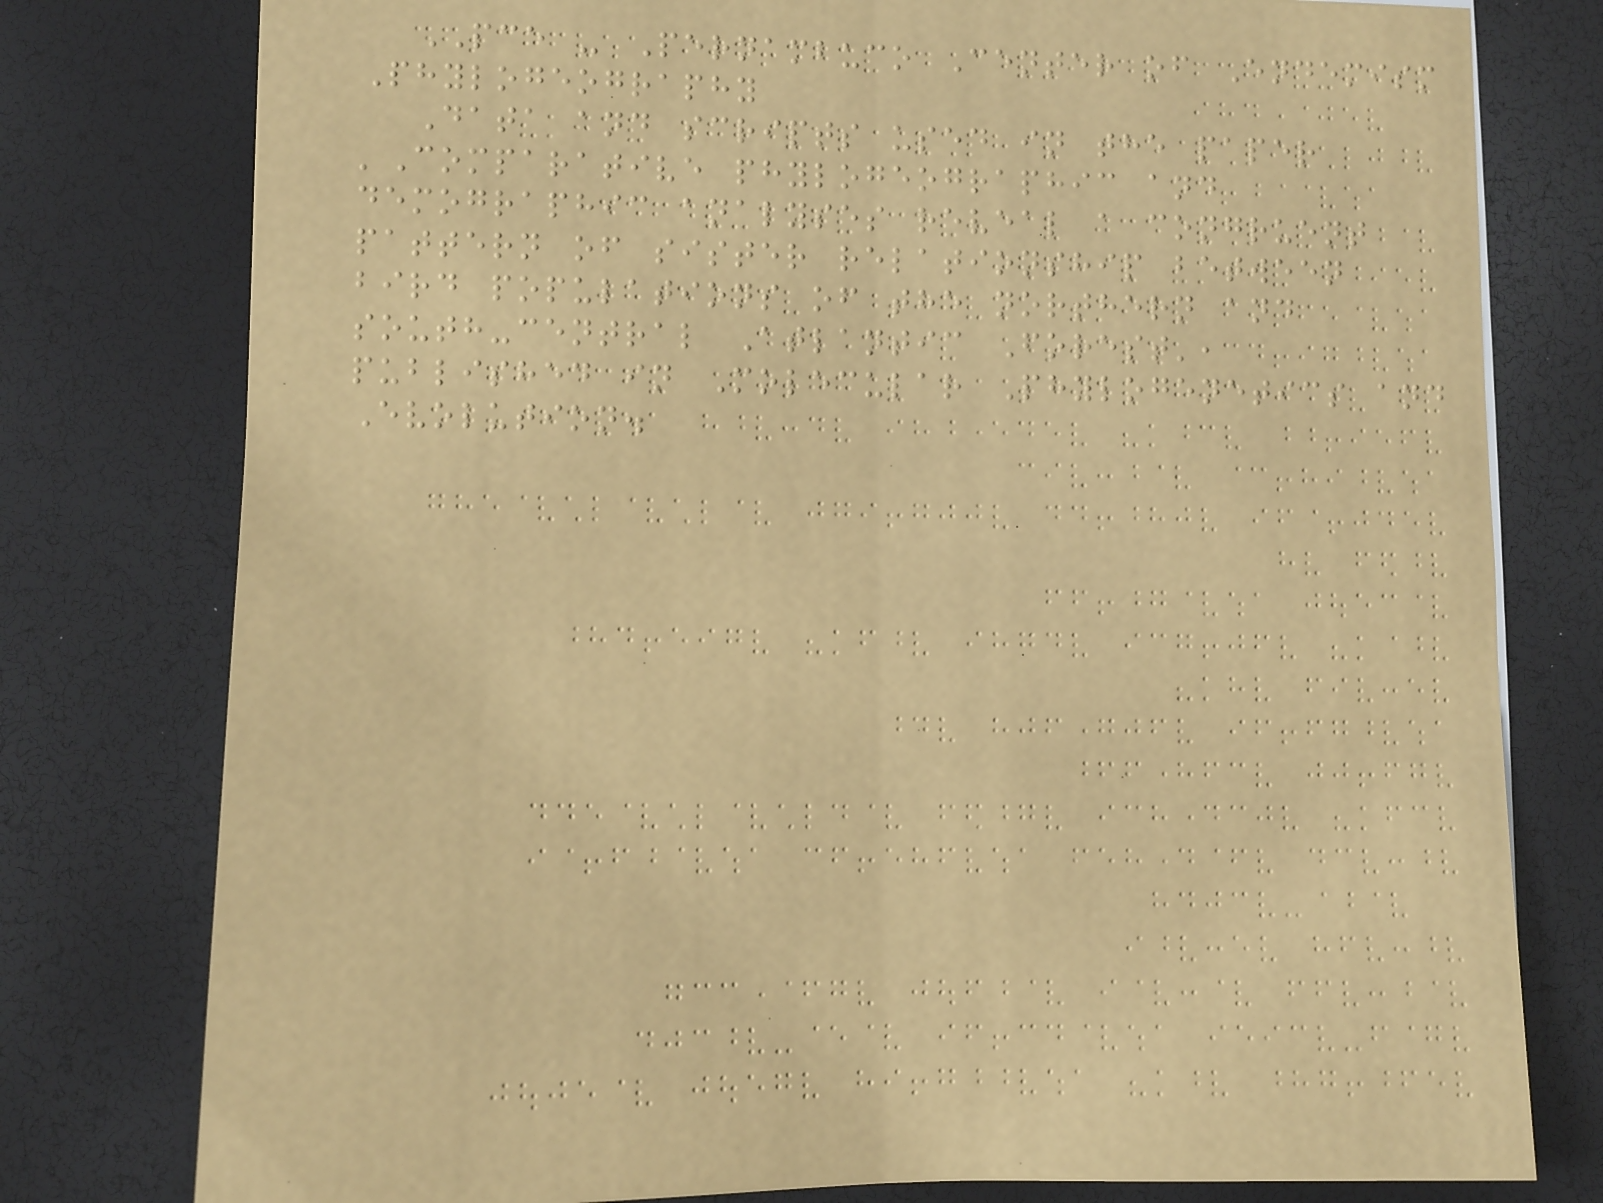PCE - Pernambuco Center of Endemism
Phylogeography
Data and scripts used in the paper
'Comparative phylogeographic and
demographic analyses reveal a congruent
pattern of sister relationship between
bird populations of the northern and
south-central Atlantic Forest',
published in Molecular Phylogenetics and
Evolution.
